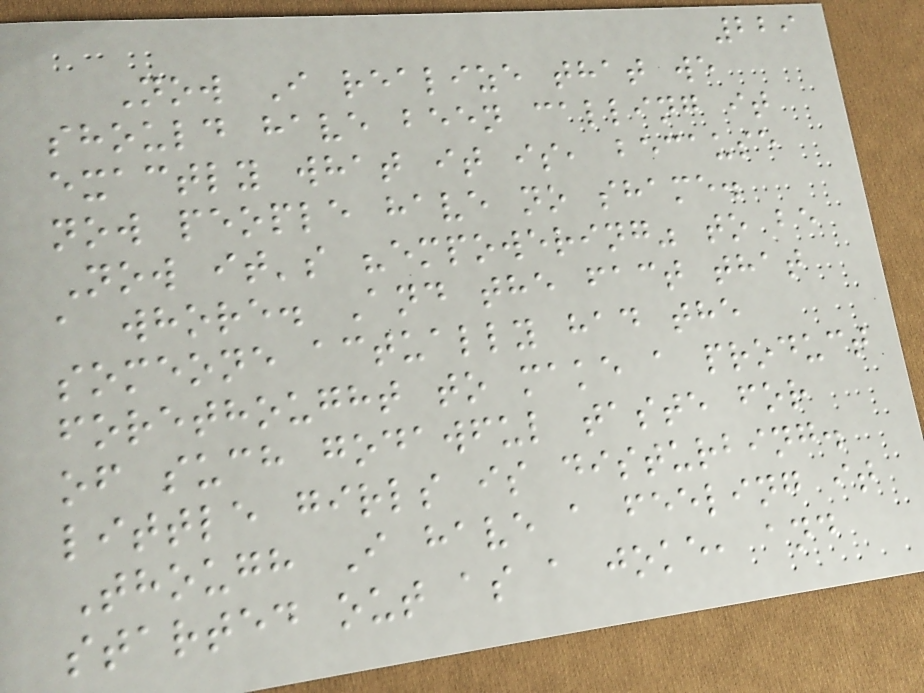229
Now I realize that we
should have been calling it
exactly what it is, because
now people have no shame.
Now it's "empowering" to be
a whore. And the fact that
someone actually had the
forethought to make a product
of such godawful taste for
little girls is disturbing.
Though I have a feeling it
started out as a joke, and
